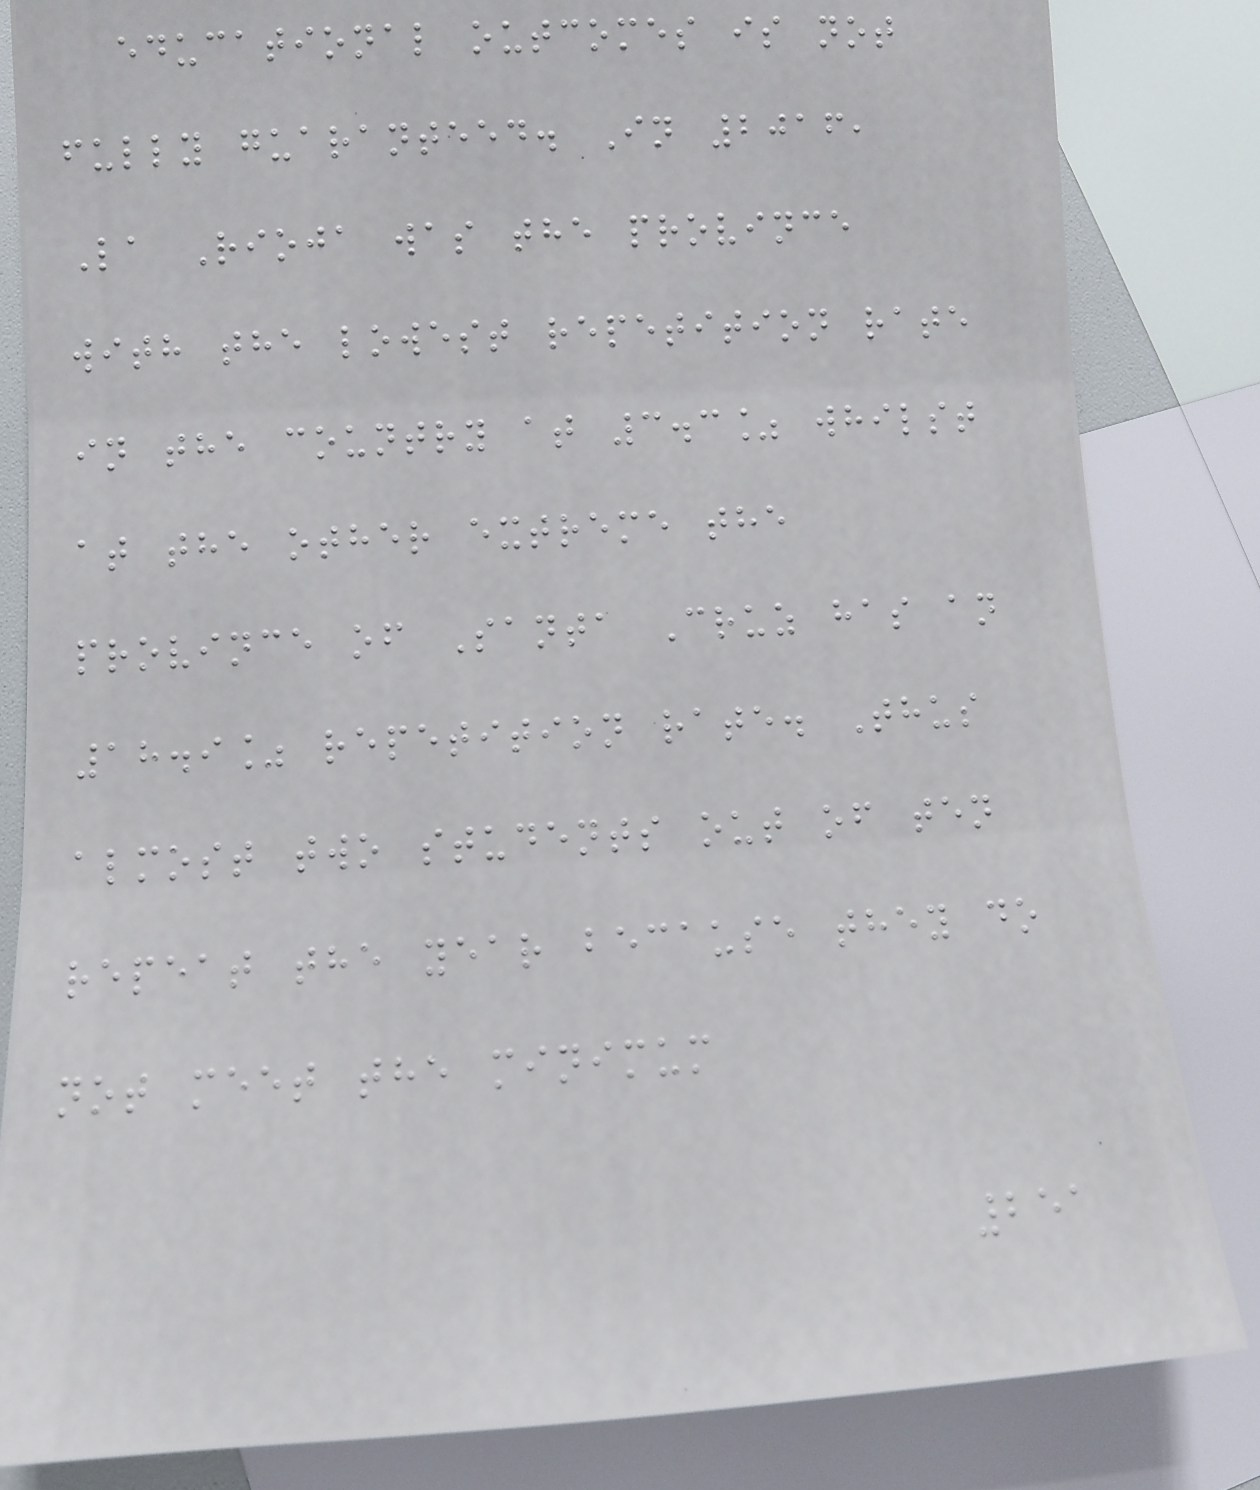educational outcomes is not
fully guaranteed. In 2016,
La Rioja was the province
with the lowest repetition rate
in the country at 3.3% whilst
at the other extreme the
province of Santa Cruz has an
18.9% repetition rate. Thus
almost two students out of ten
repeat the year because they do
not meet the minimum
251
